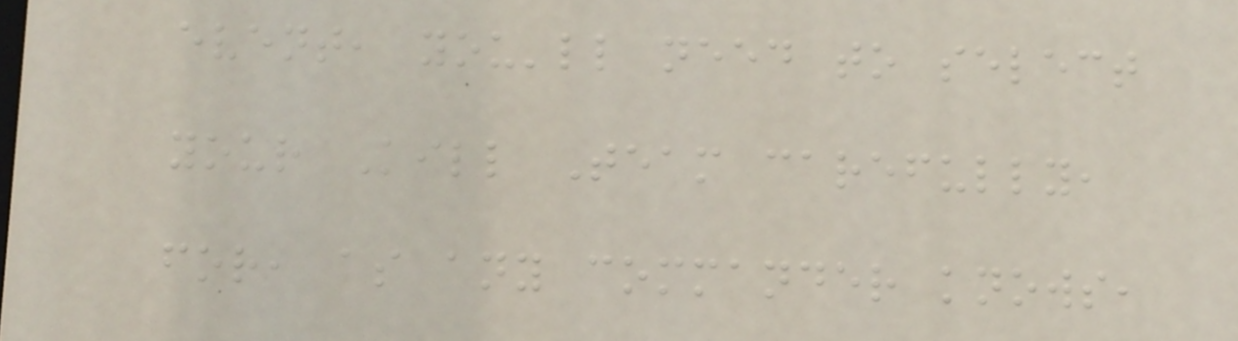event, you'll need to select
your Kill Team carefully,
for, as any commander knows,
